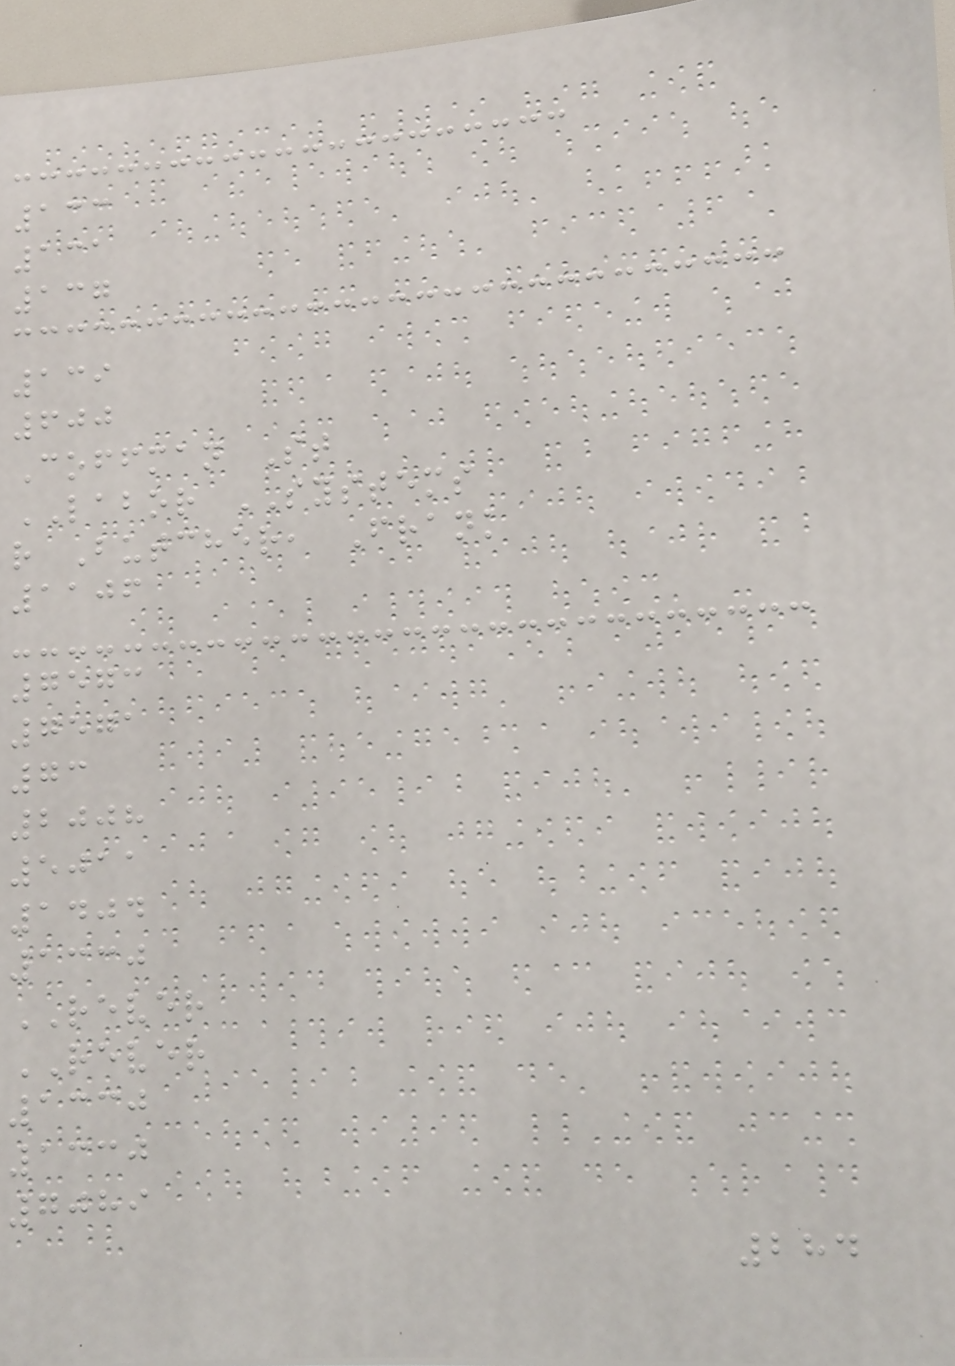133
131
137
139
600
Coffman St
LABOR SYSTEMS
r Butcher, Frank
1106
7573
7571
73
2008
5011
1404
1330
REVER
REVER
1330
1330
7089
284
